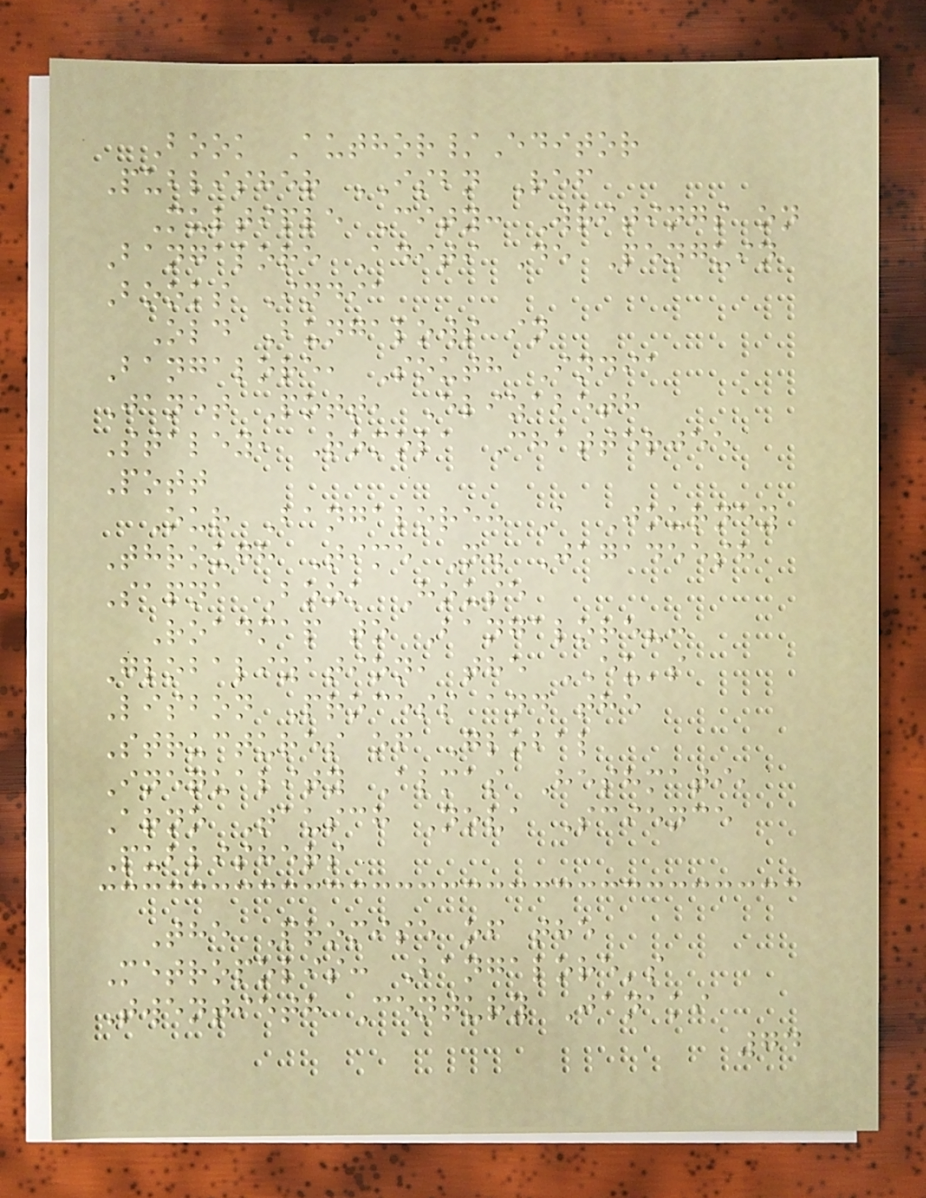Book Author/Editor
Publisher ISBN Ref
Multiple City: Writings on
Bangalore Aditi De Penguin
Books India
Old Bungalows in
Bangalore, South India
Janet Pott, Elizabeth
Staley, Romola Chatterjee
Pott
Our Bangalore: A Journey
Through Time N. Jagadeesh
Sapna Book House
Roadmap to Bangalore?:
Globalization, the EU's
Lisbon Process and the
Structures of Global
Inequality Almas Heshmati,
Arno Tausch Nova Science
Publishers
The Promise of the
Metropolis: Bangalore's
Twentieth Century Janaki
74
